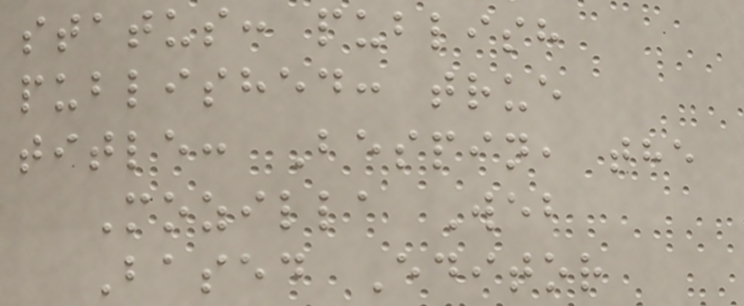status: publish
published: true
title: Bespin, the
Mozilla Web
Based Editor
